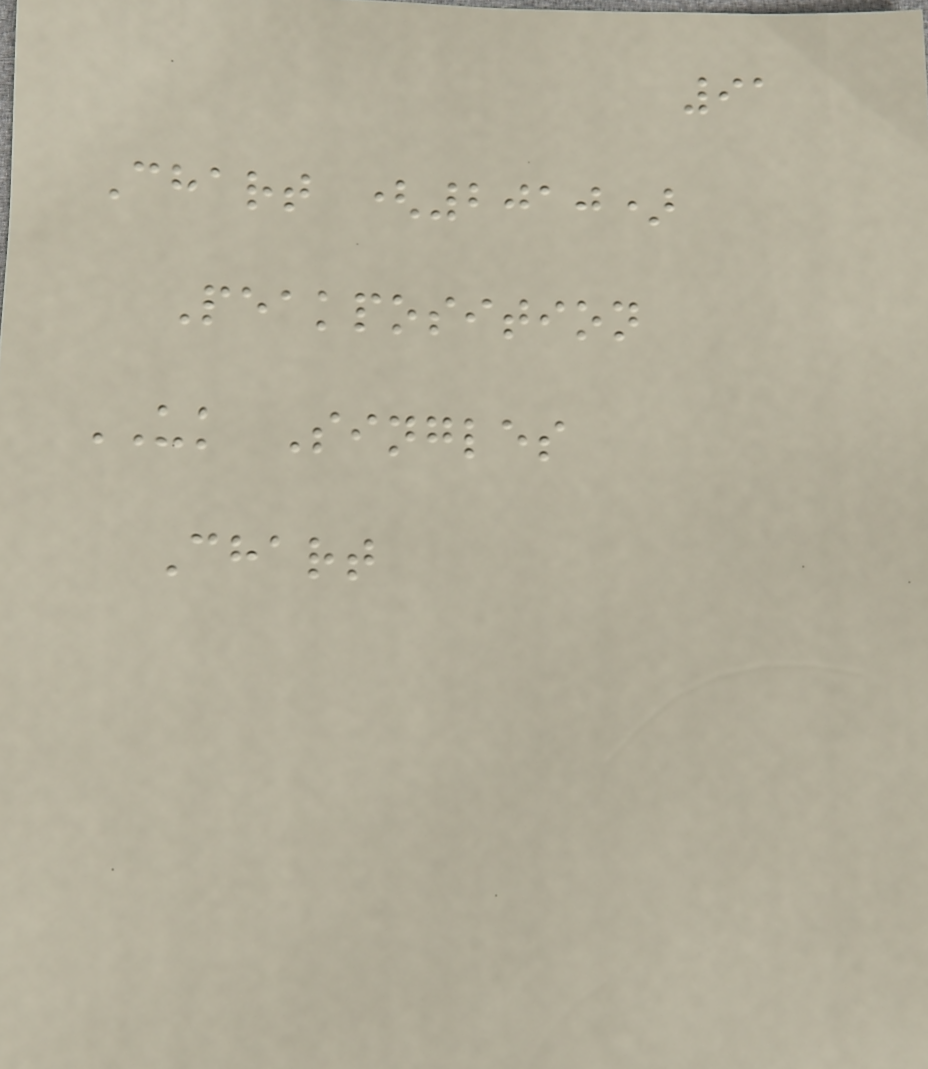91
Chart (2010)
Peakposition
UK Singles
Chart
